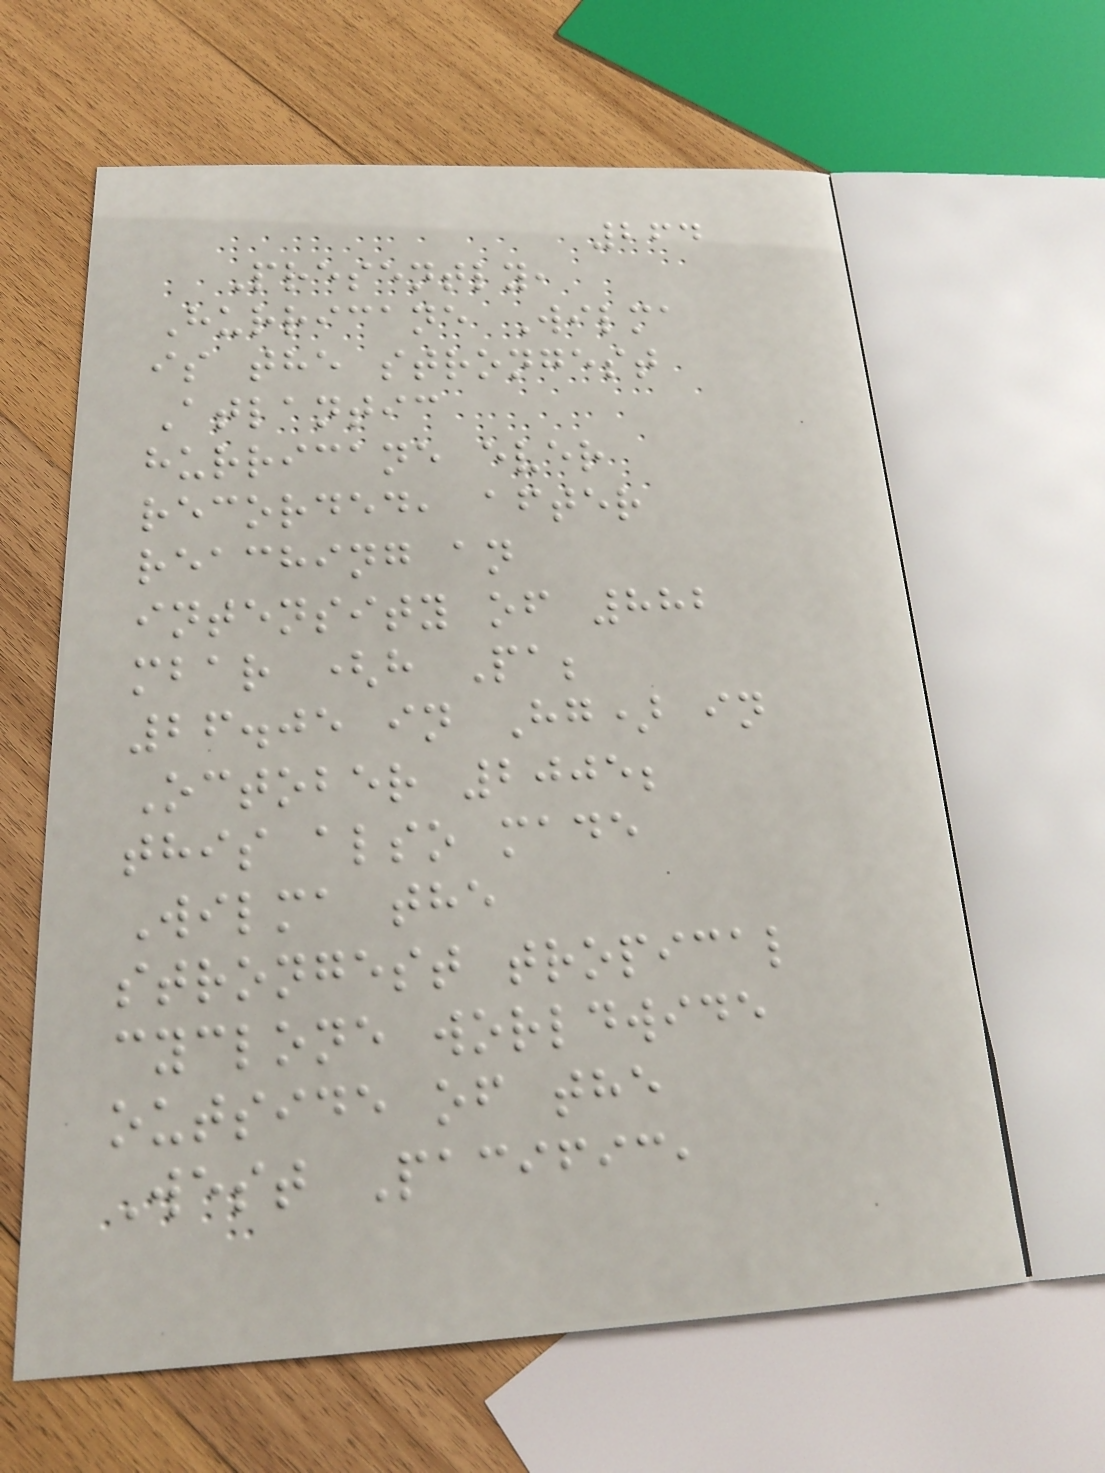264
Presently,
Hurricane Wilma
is the strongest
Atlantic
hurricane ever
recorded, after
reaching an
intensity of 882
mbar (h Pa;
26.05 in Hg) in
October 2005;
this also made
Wilma the
strongest tropical
cyclone worldwide
outside of the
West Pacific,
